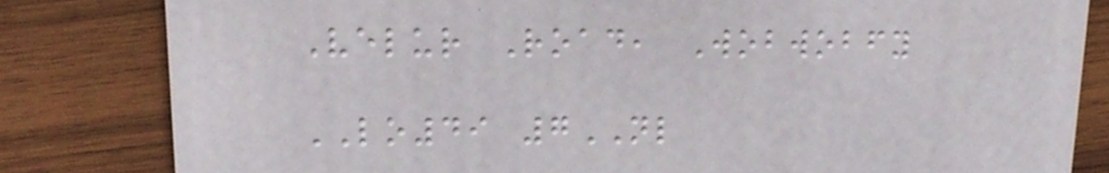Velur Road, Wobwobfy
LO49 7NL
